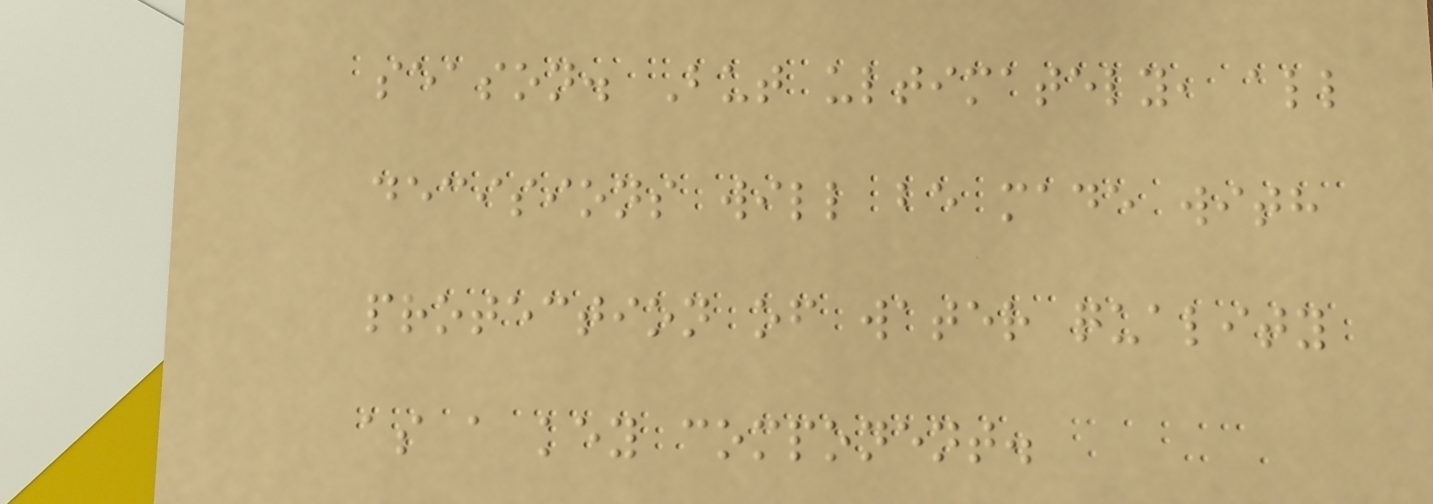season. But ultimately, all
decisions will be made with
protection of water quality
as a key component.
